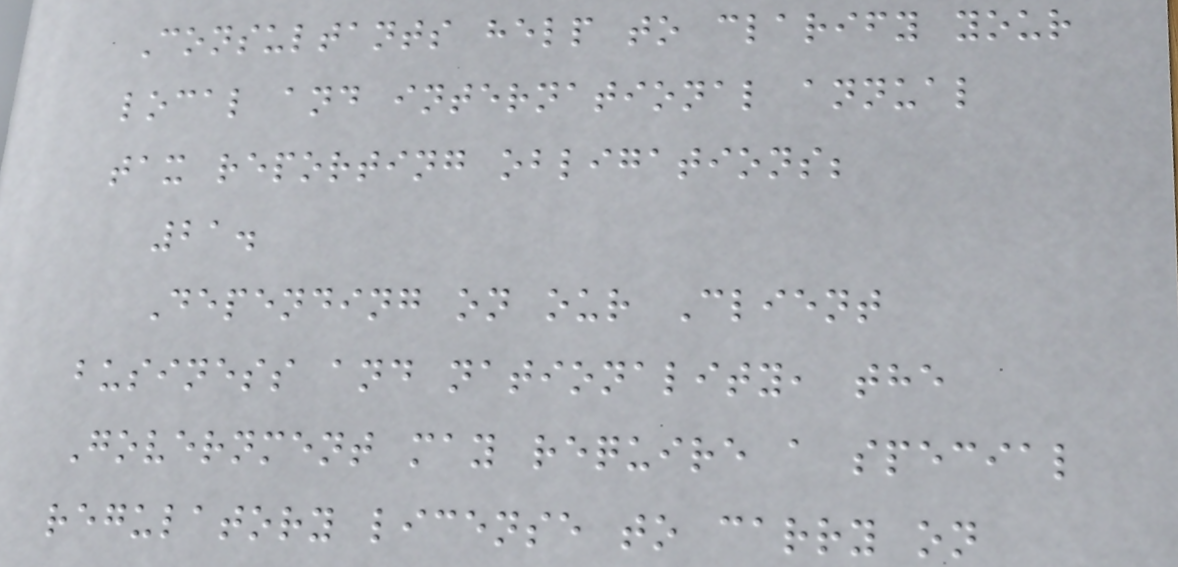Consultants help to clarify your
local and international annual
tax reporting obligations;
21.
Depending on our Client
business and nationality, the
Government may require a special
regulatory license to carry on
